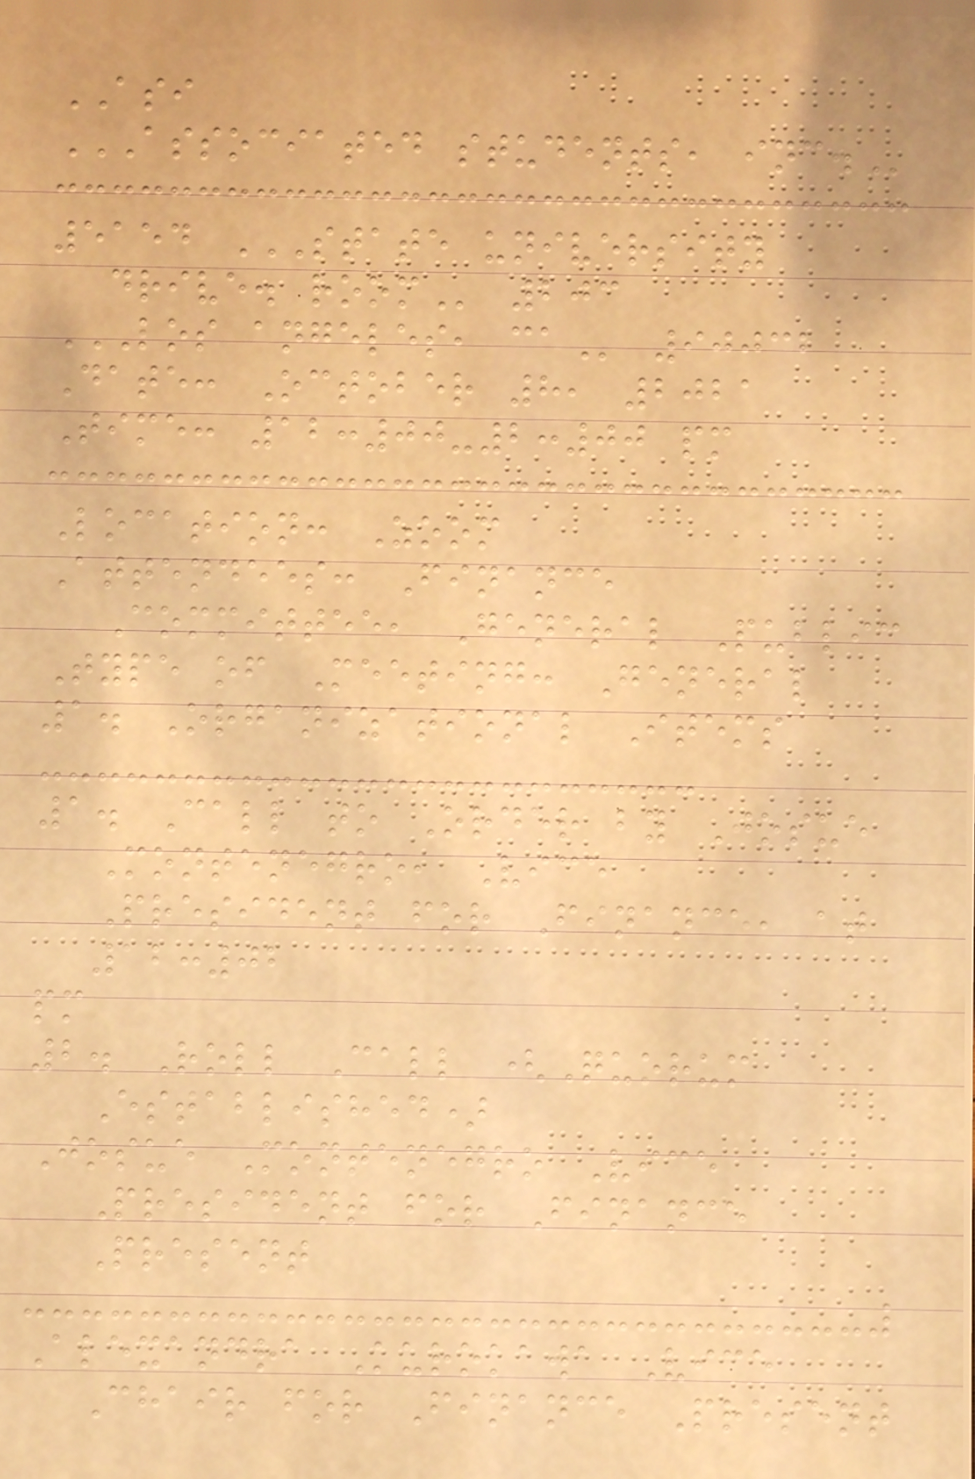ASI
ASSOCIATED STUDENTS, INC.
5154 STATE UNIVERSITY
DRIVE. ROOM 203
LOS ANGELES, CA 90032
Date: October 8, 2021
Time: 12:00-2:00 pm
Location: Zoom
Attendees: Finance
Committee, General Public
Type of Meeting: General
1. Organizational Items
1. Call to Order by Josue
Montenegro, Vice
President for Finance, at
12:02
pm
2. Roll Call (Quorum
Established)
Josue Montenegro Vice
President for Finance
Present
Alexandra Kurokawa Vice
Chair for Finance Present
